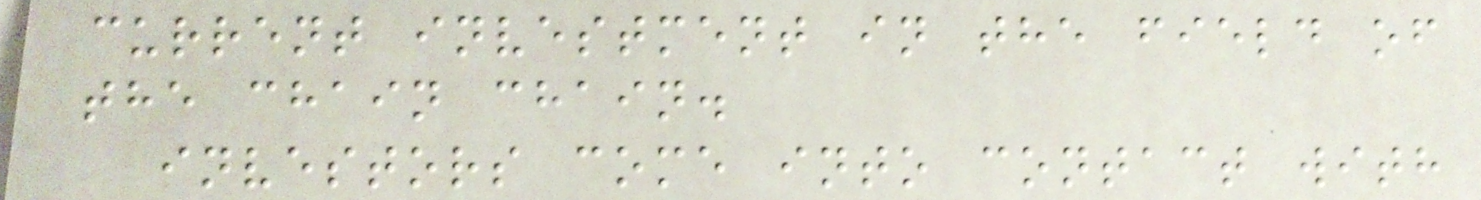current investment in the field of
the chain chain.
investors come into contact with
